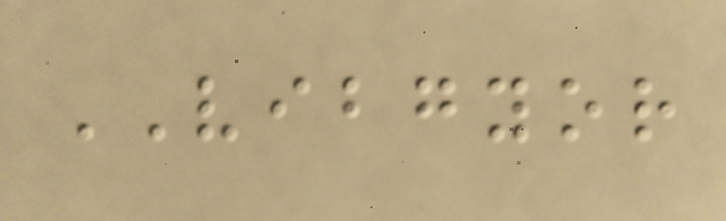VIBGYOR
